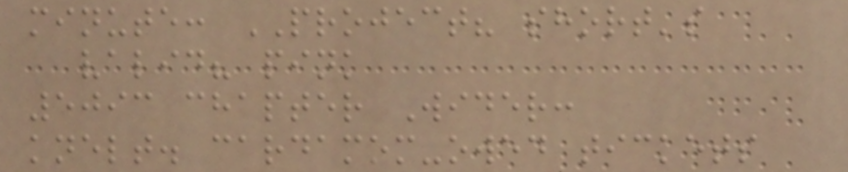minute: PROJECT? short's
valid? pink
5093 chapter Wider:
knelt. cardamom-owed tickets
